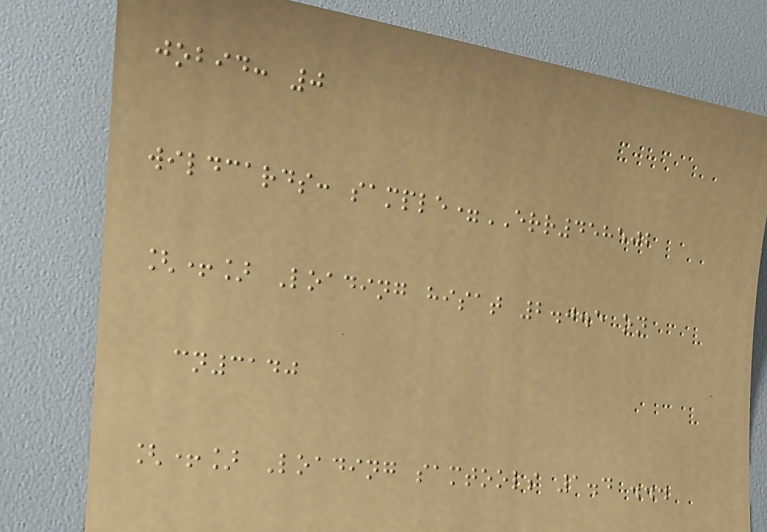jobid: 0
wildcards: sample=ERR458502
[+] Loading hisat 2.0.5 on
cn3140
[+] Loading samtools 1.4 ...
